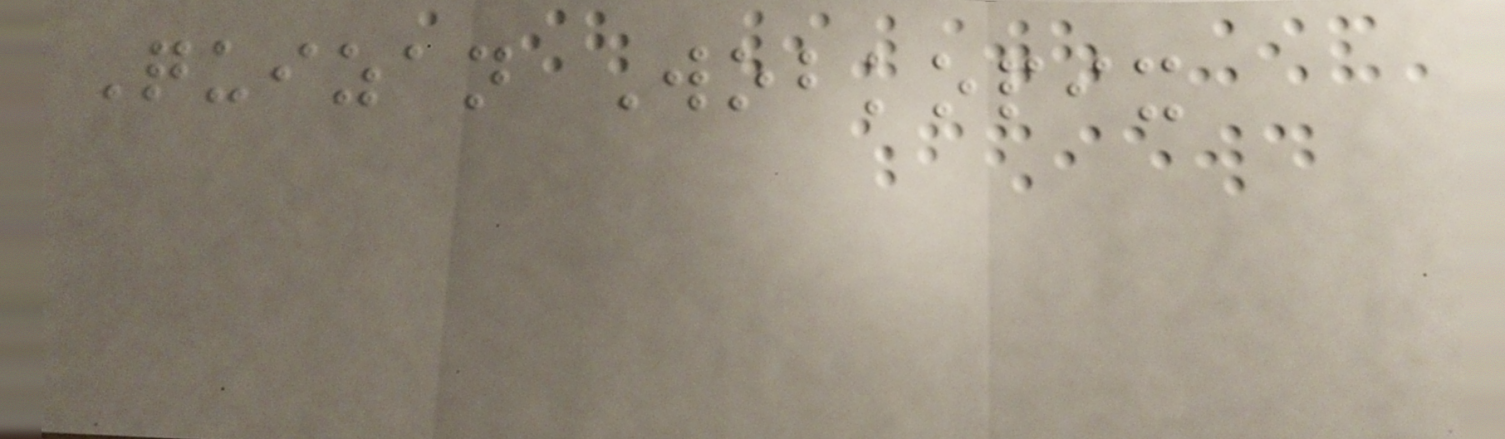Quizan Wobkopix
